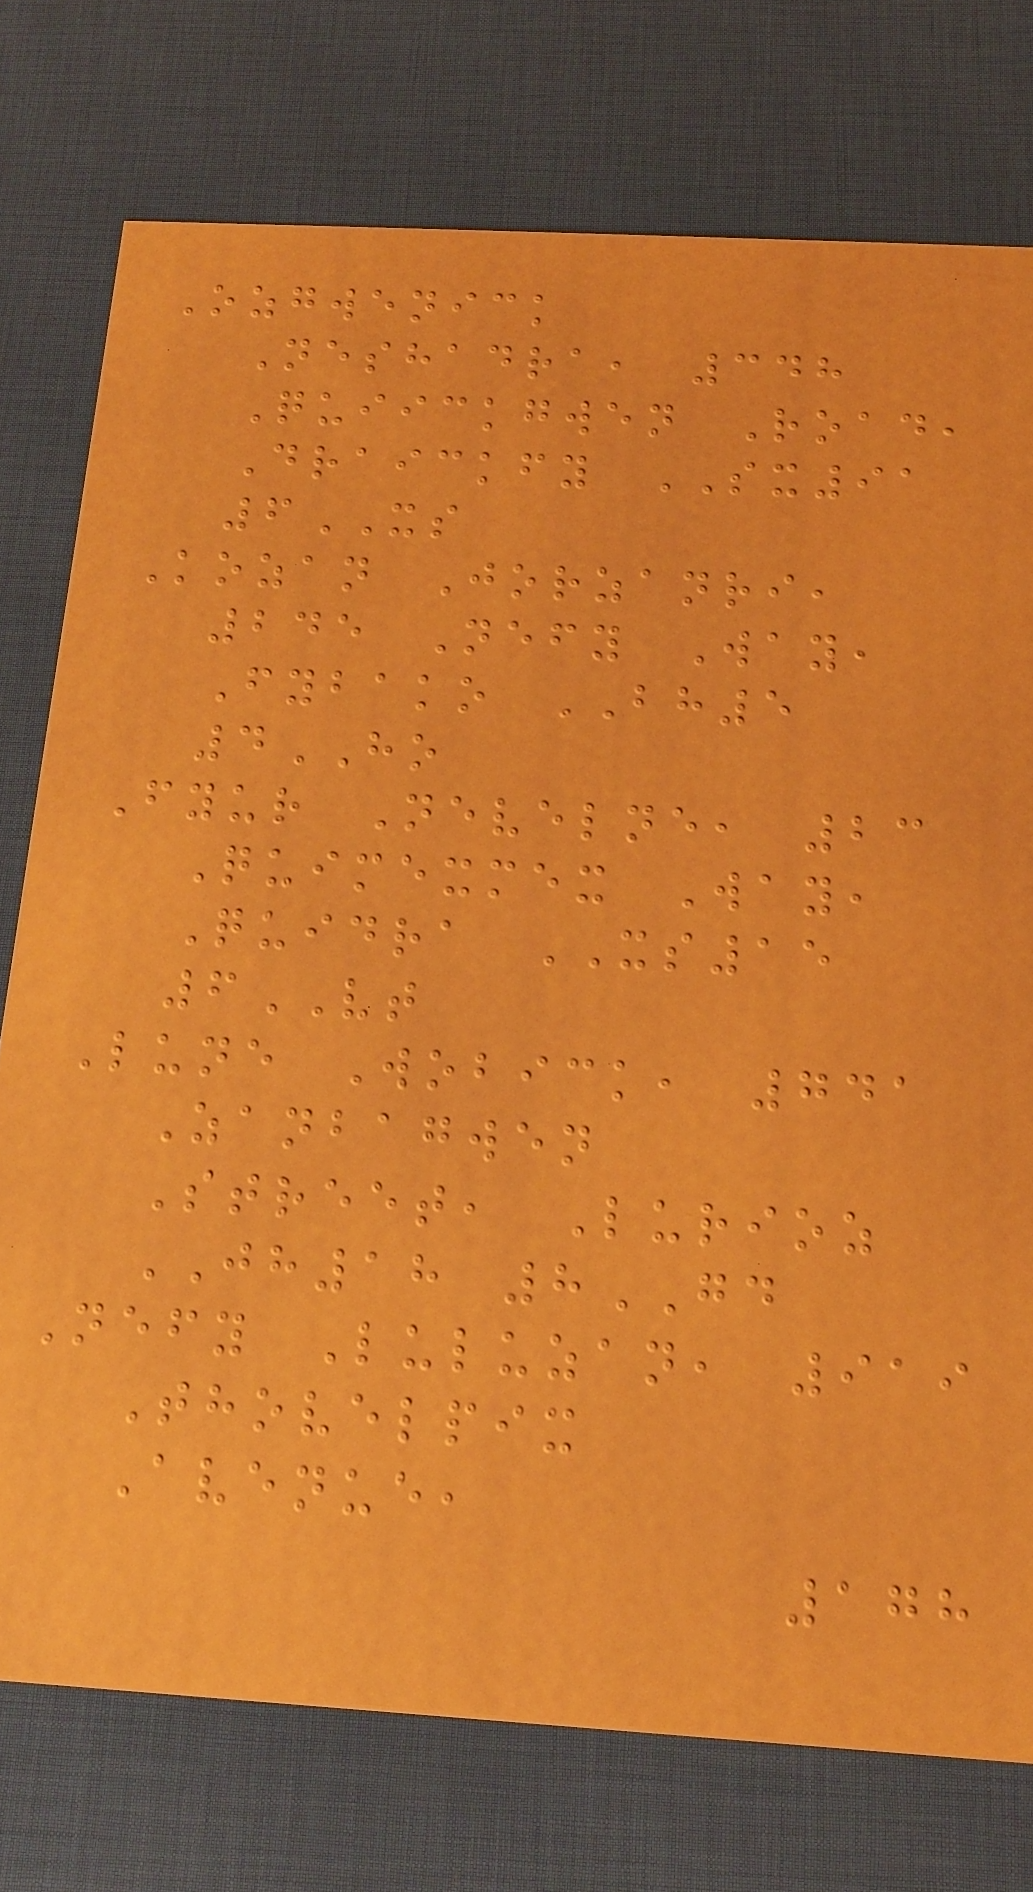Ozgwenick
Neshadra, 348
Quiickgwen Road,
Draickfy SX91
6XS
Kozan Jorzanri,
245 Nefy Way,
Fybako BH5
4HO
Fyur Nevelne, 23
Quimexmex Way,
Quidra XS15
6VT
Lune Wobick, 741
Zanbagwen
Street, Lurioz
JH18 8GD
Nefy Luluzan, 919
Thovelpix
Avenue,
178
